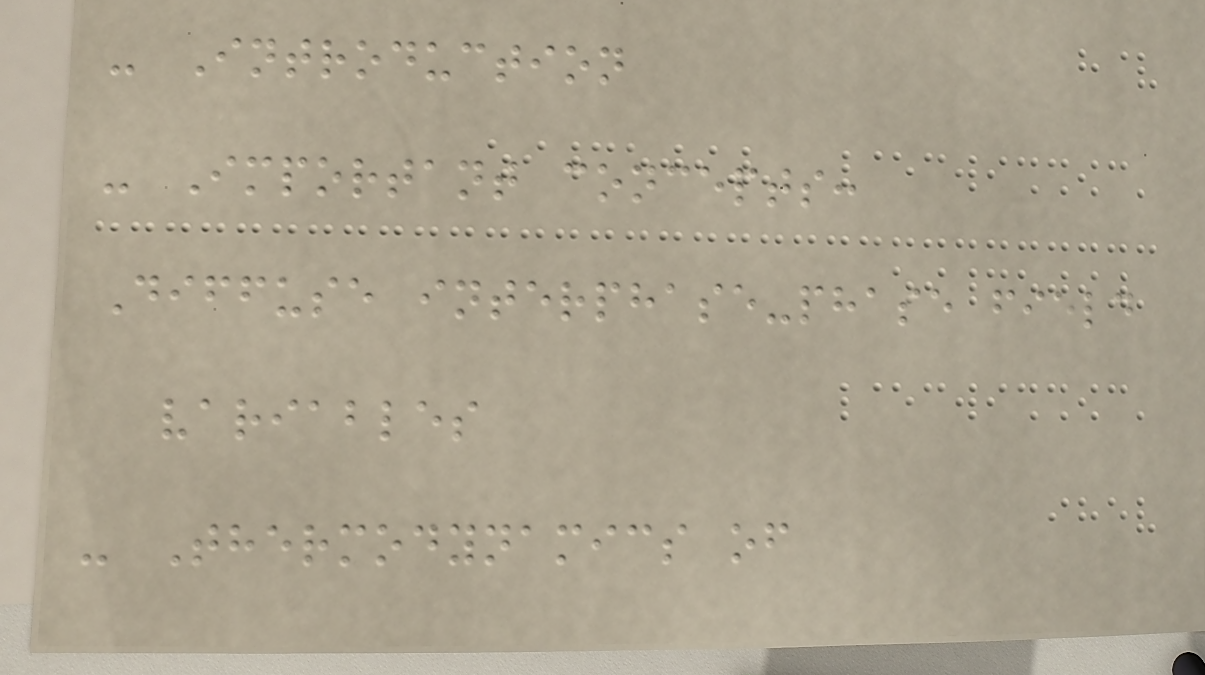- Introduction
- Important concepts:
Diffuse interphase-phase field
variables
- Thermodynamics of
